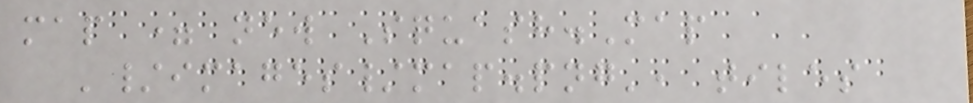map = new Squash.Map
'/images/map.png', tiles
